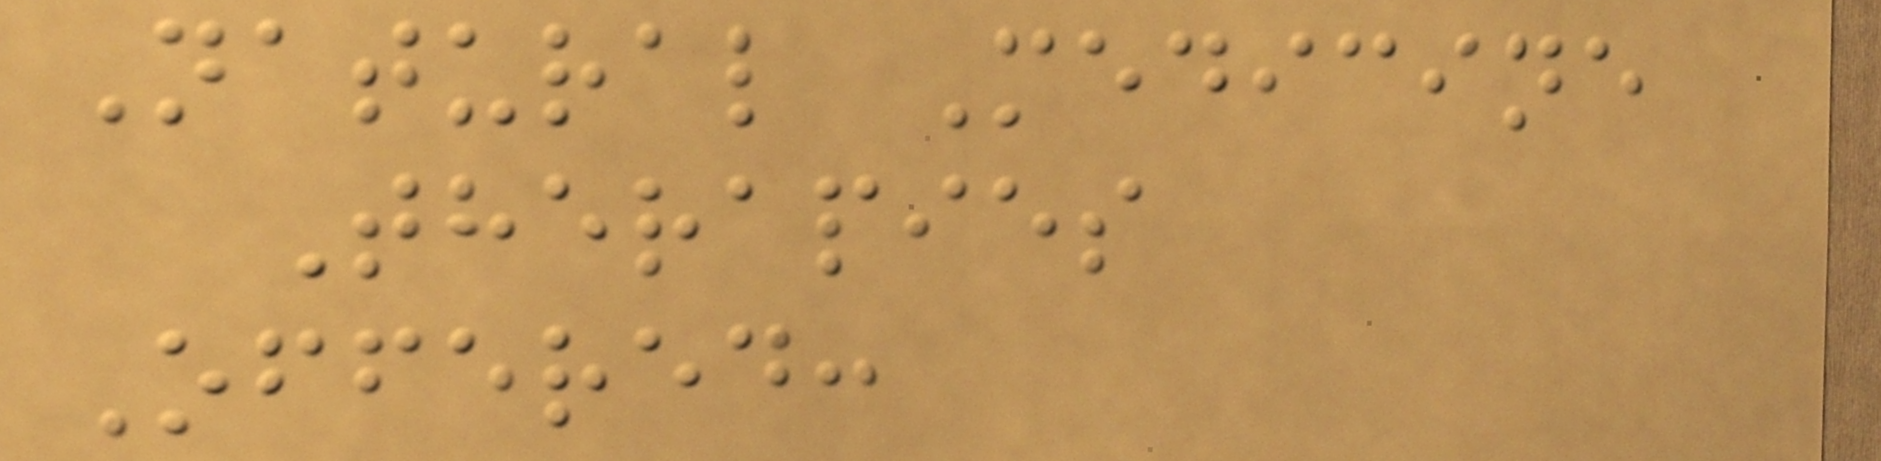Natural Medicine
Therapies
Offered:
